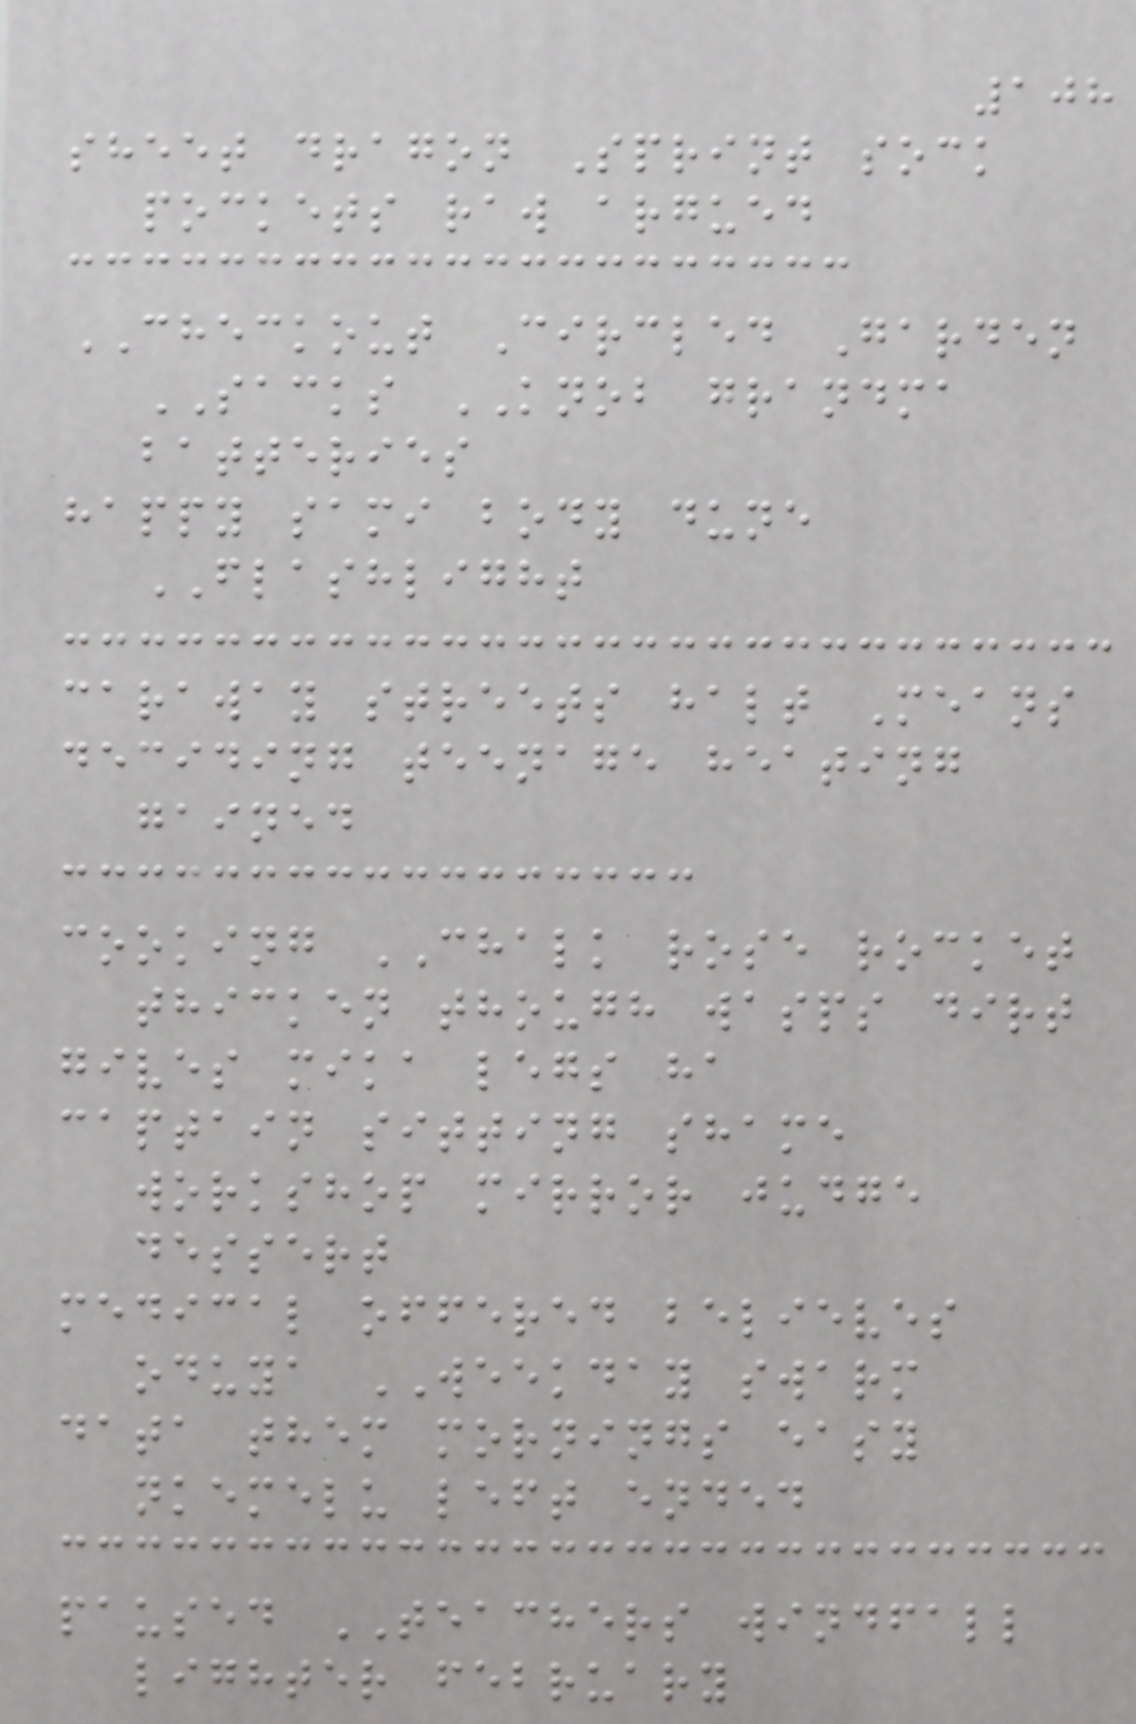108
sheet dragon Sprint sock
pockets raw argued
CHECKOUT Circled Garden
SACKS KNOB grandma
batteries
happy sami body dune
FLASHLIGHT
caraway streets halt Means
deciding teenage heating
gained
cooking CHALK rose rocket
thicken though wasps dirt
gives mika legs ha
captain sitting shame
workshop mirror judge
dessert
medical offered believes
oduya WEEKDAY swarm
data them mornings easy
nkemelu left ended
paused TEACHERS windfall
lighter february
